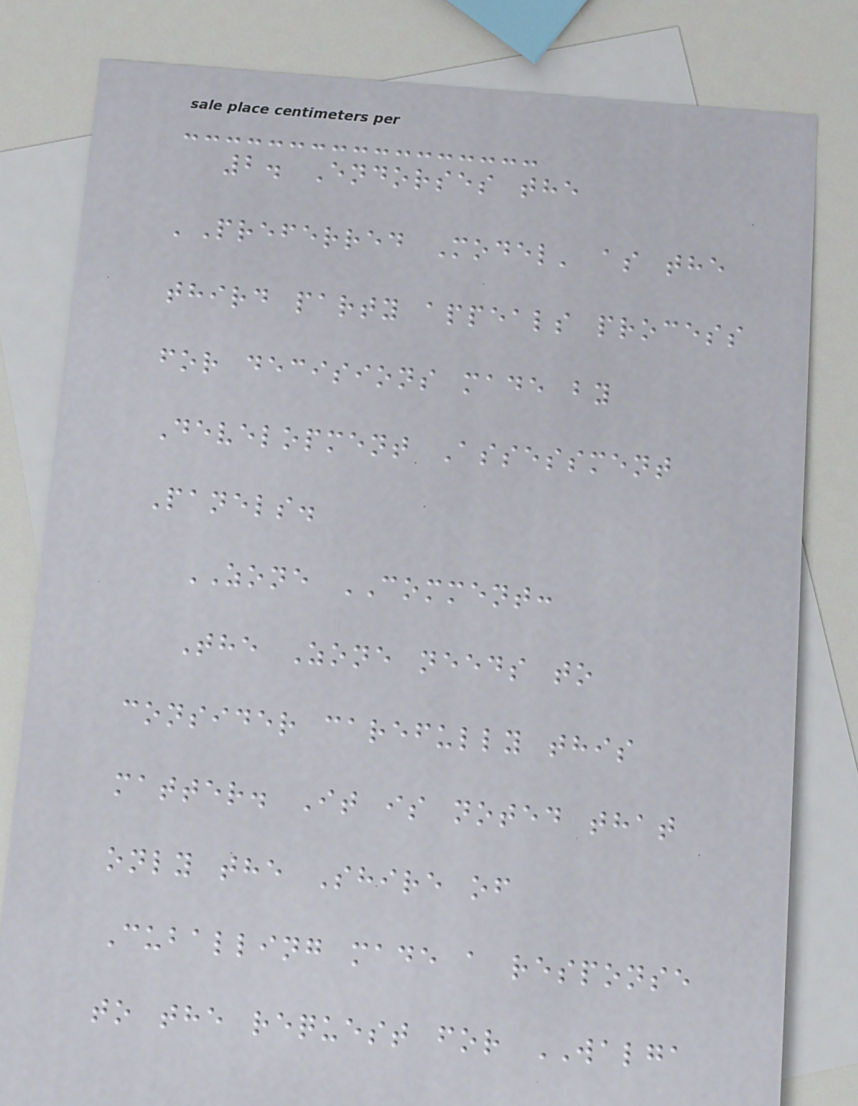2. Endorses the
'Preferred Model' as the
third party appeals process
for decisions made by
Development Assessment
Panels.
ZONE COMMENT:
The Zone needs to
consider carefully this
matter. It is noted that
only the Shire of
Cuballing made a response
to the request for WALGA
